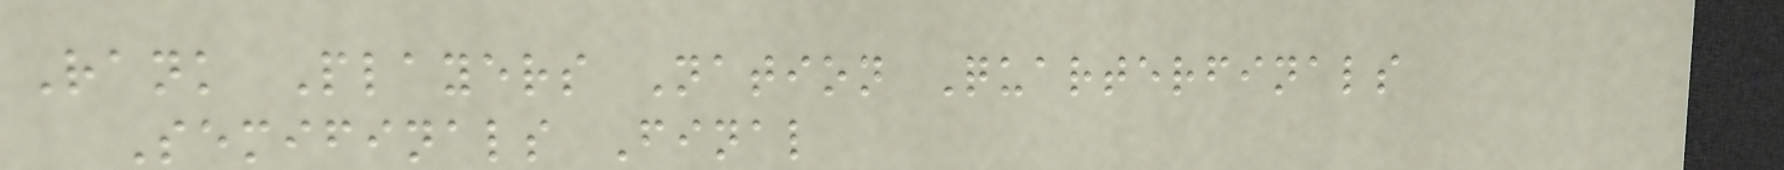Rank Players Nation Quarterfinals
Semifinals Final
